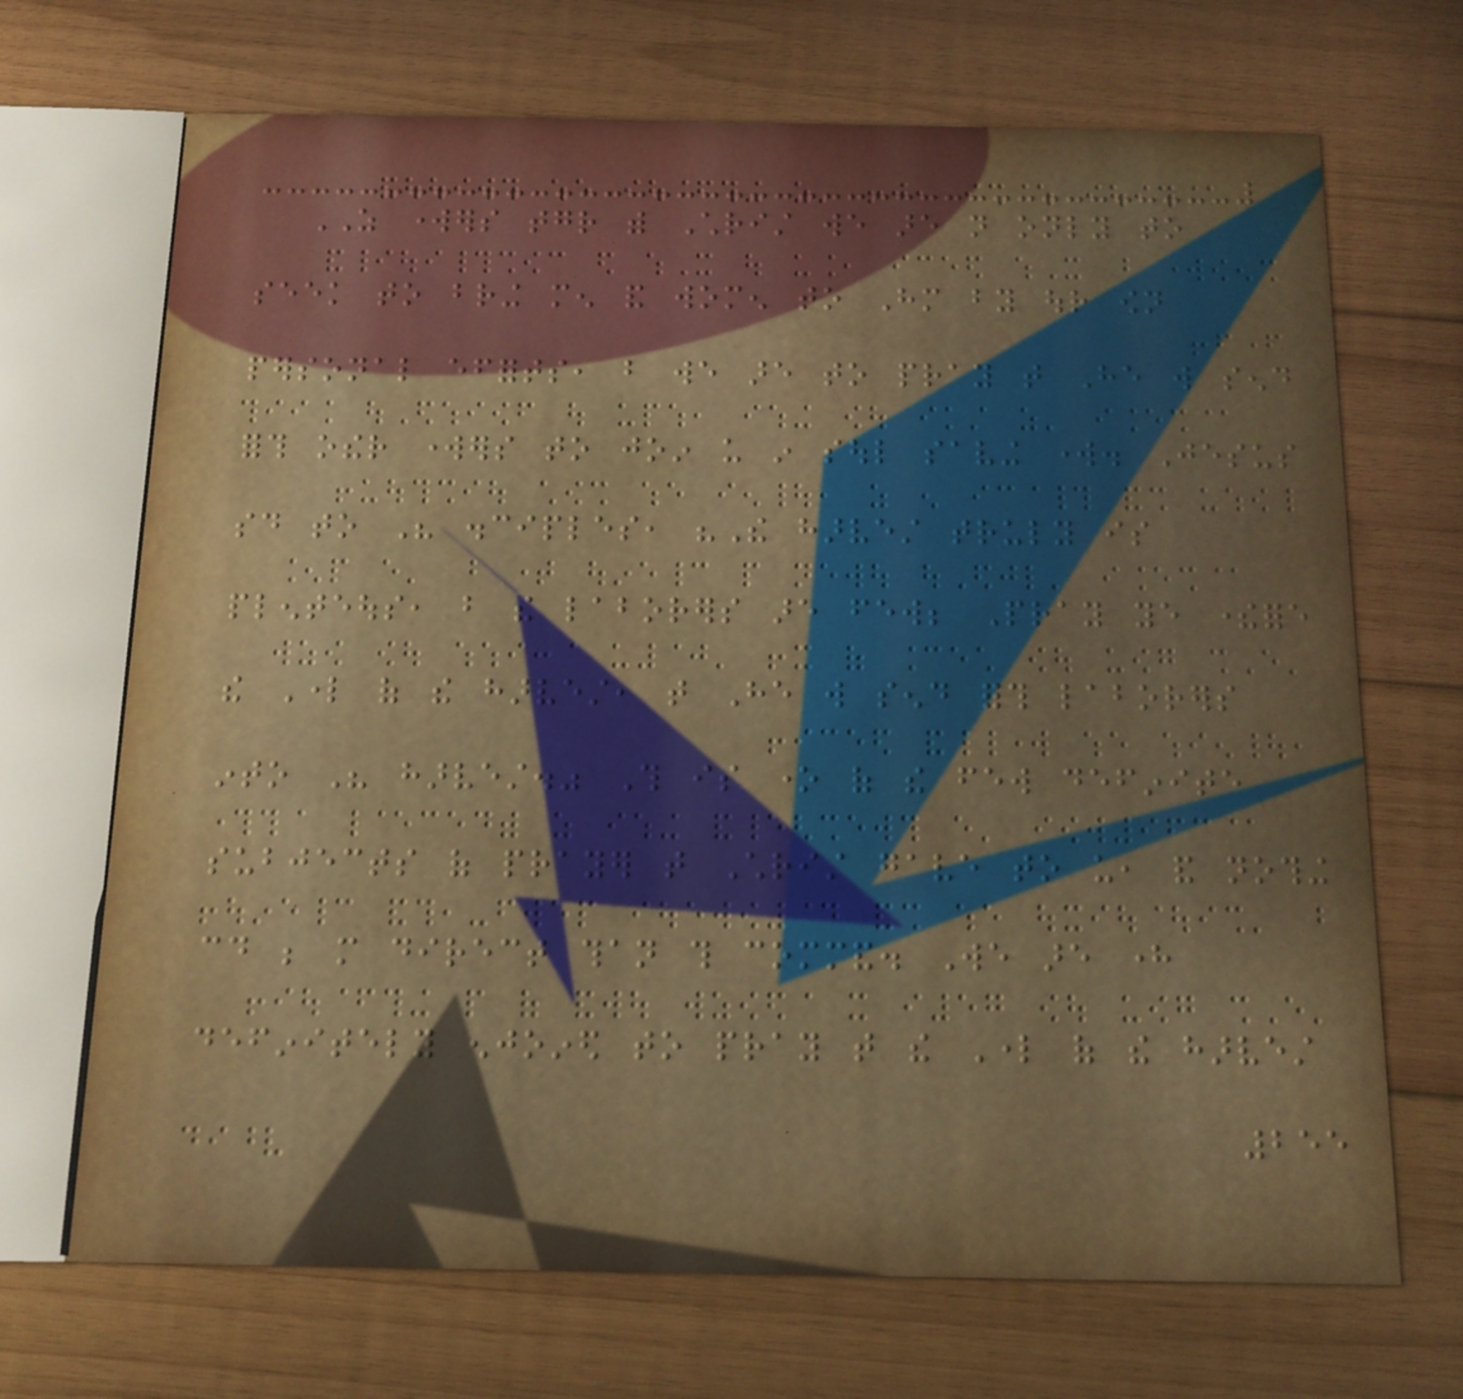AS workers together with Christ we are not only to
seek to bring men and women to Him by our own
personal efforts, but we are to pray that He will send
forth other workers to join us in soul saving work. Jesus
said to His disciples, "The harvest truly is
plenteous, but the laborers are few; Pray ye therefore
the Lord of the harvest, that He will send forth laborers
into His harvest." This is one of the few definite
subjects of prayer that Christ gave to us, and nothing
could be more direct than this command. We are here
definitely enjoined to pray that the Lord of the harvest
255
